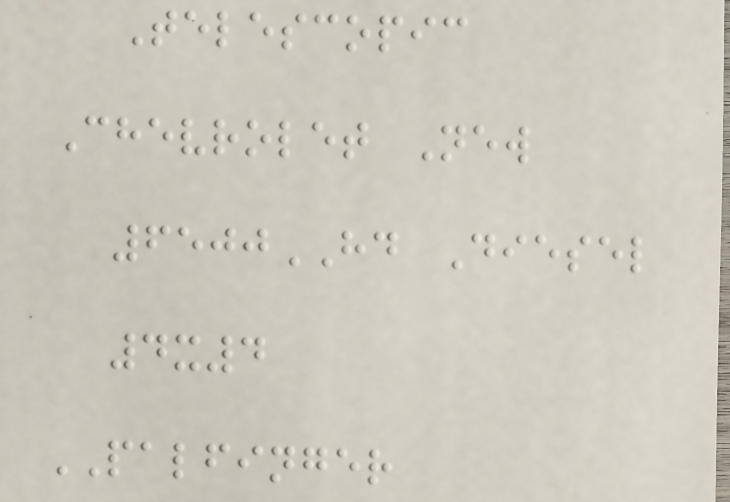Telescopic
Chevrolet New
6500HD Diesel
4x4
PALFINGER
